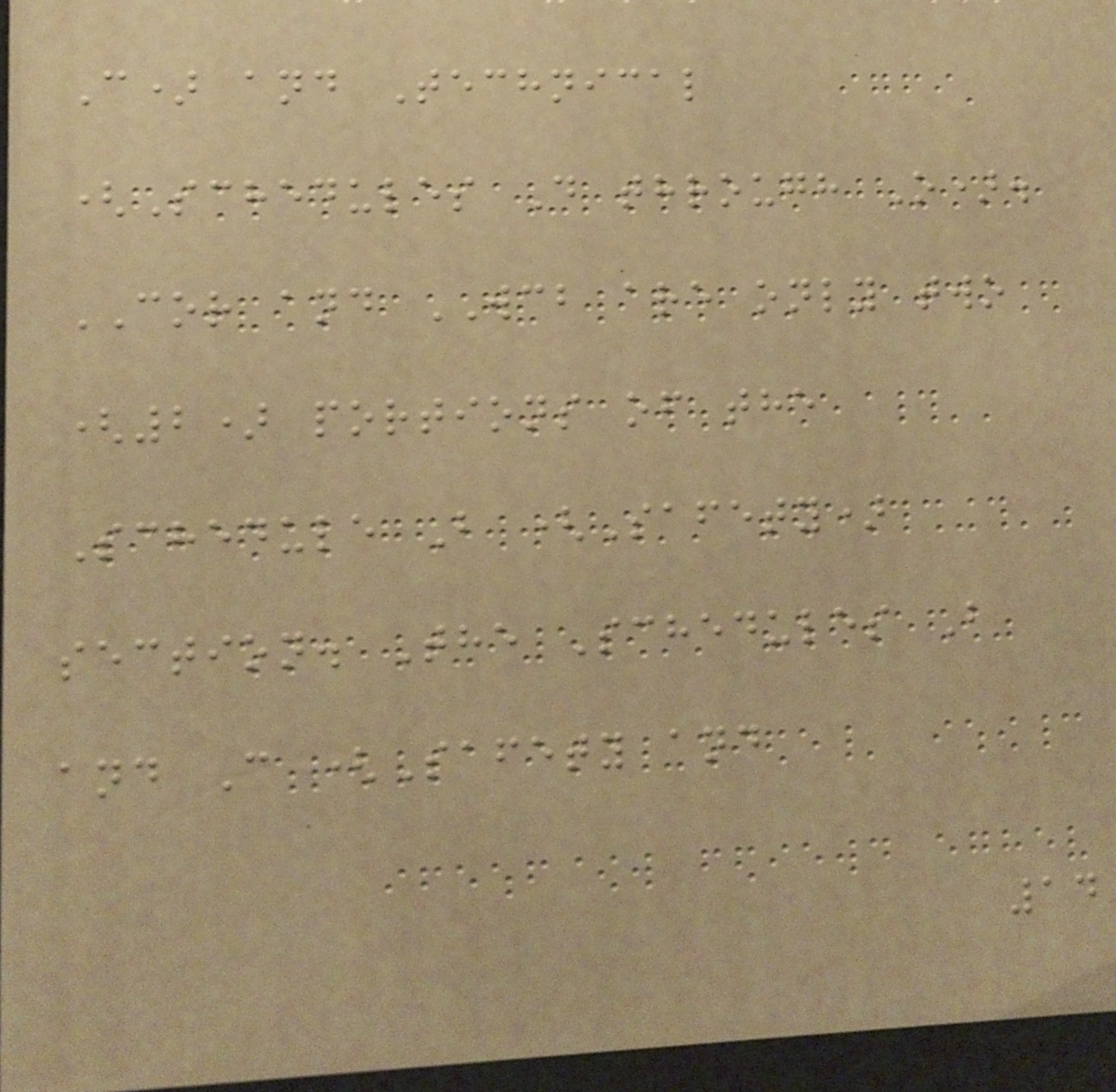C) and Technical
(Schedules D through O).
COR and WCB are only two
(2) portions of the
Schedule B (Safety)
section. The Schedules B
and C (Safety and
14
